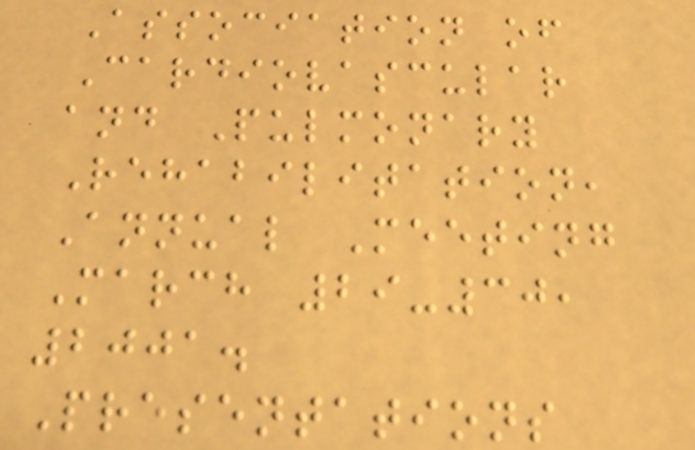Association of
Cardiovascular
and Pulmonary
Rehabilitation,
Annual Meeting
March 29-30,
2001.
Presentations
